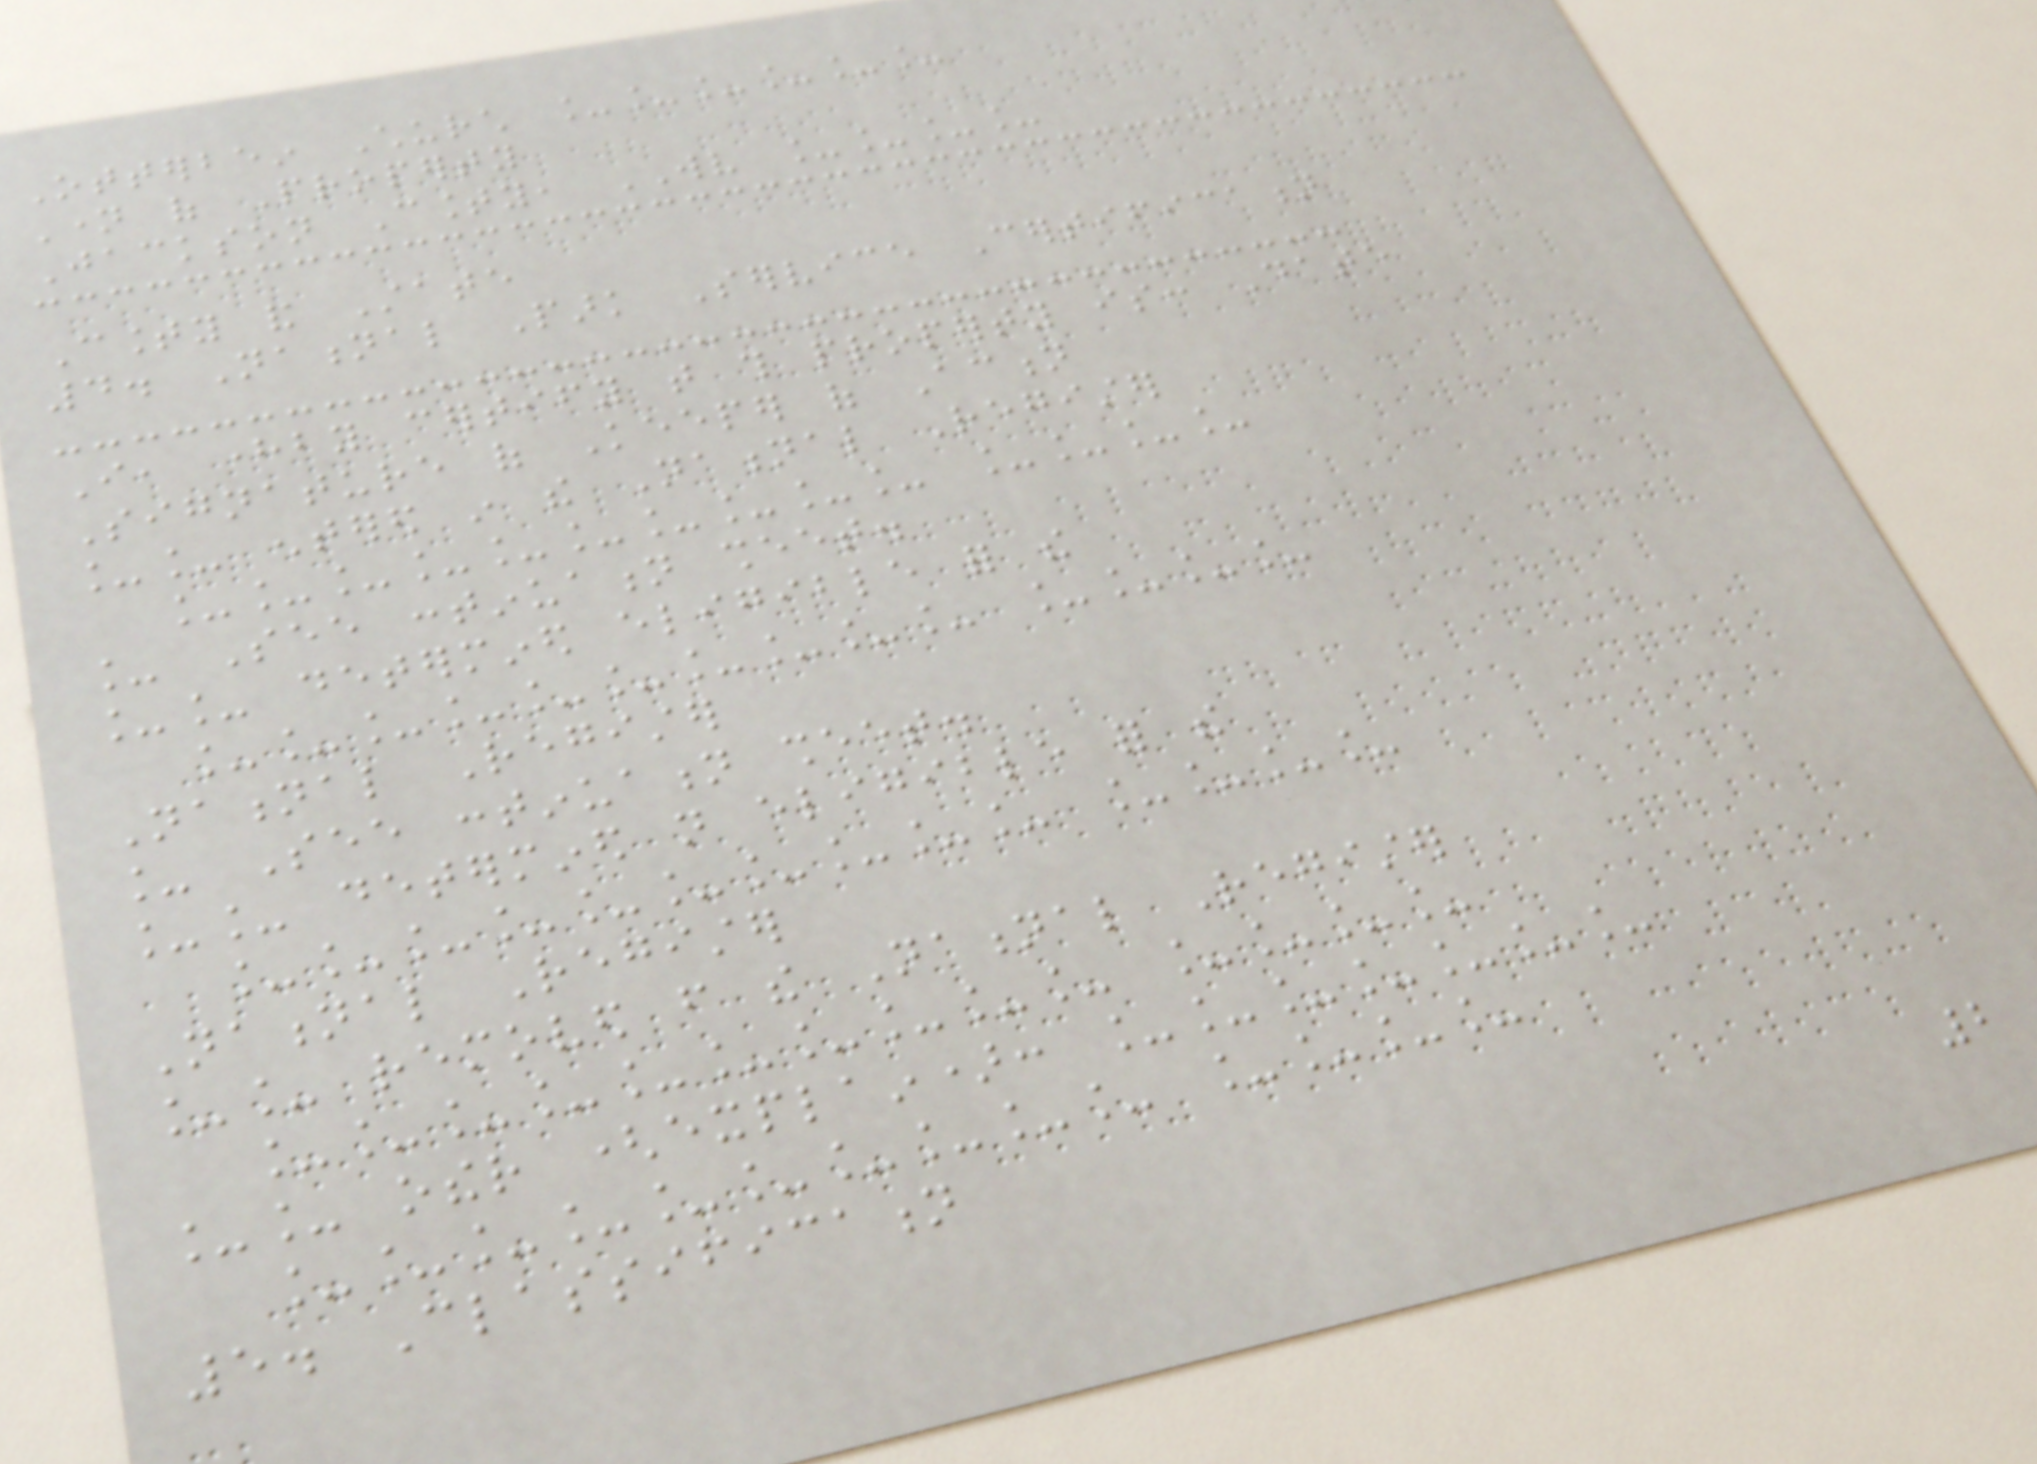Otterbein Church ______
Name of Property
Jackson County, WV ____
County and State
4. National Park Service Certification
I, hereby certify that this property is: Date
Signature of Keeper of Action
__ entered in the National Register
__________ ____
_ See continuation sheet.
__ determined eligible for the
__________ ____
National Register
_ See continuation sheet.
__ determined not eligible for the
__________ ____
National Register
__ removed from the National Register
__________ ____
__ other (explain): _______
__________ ____
5. Classification
2
